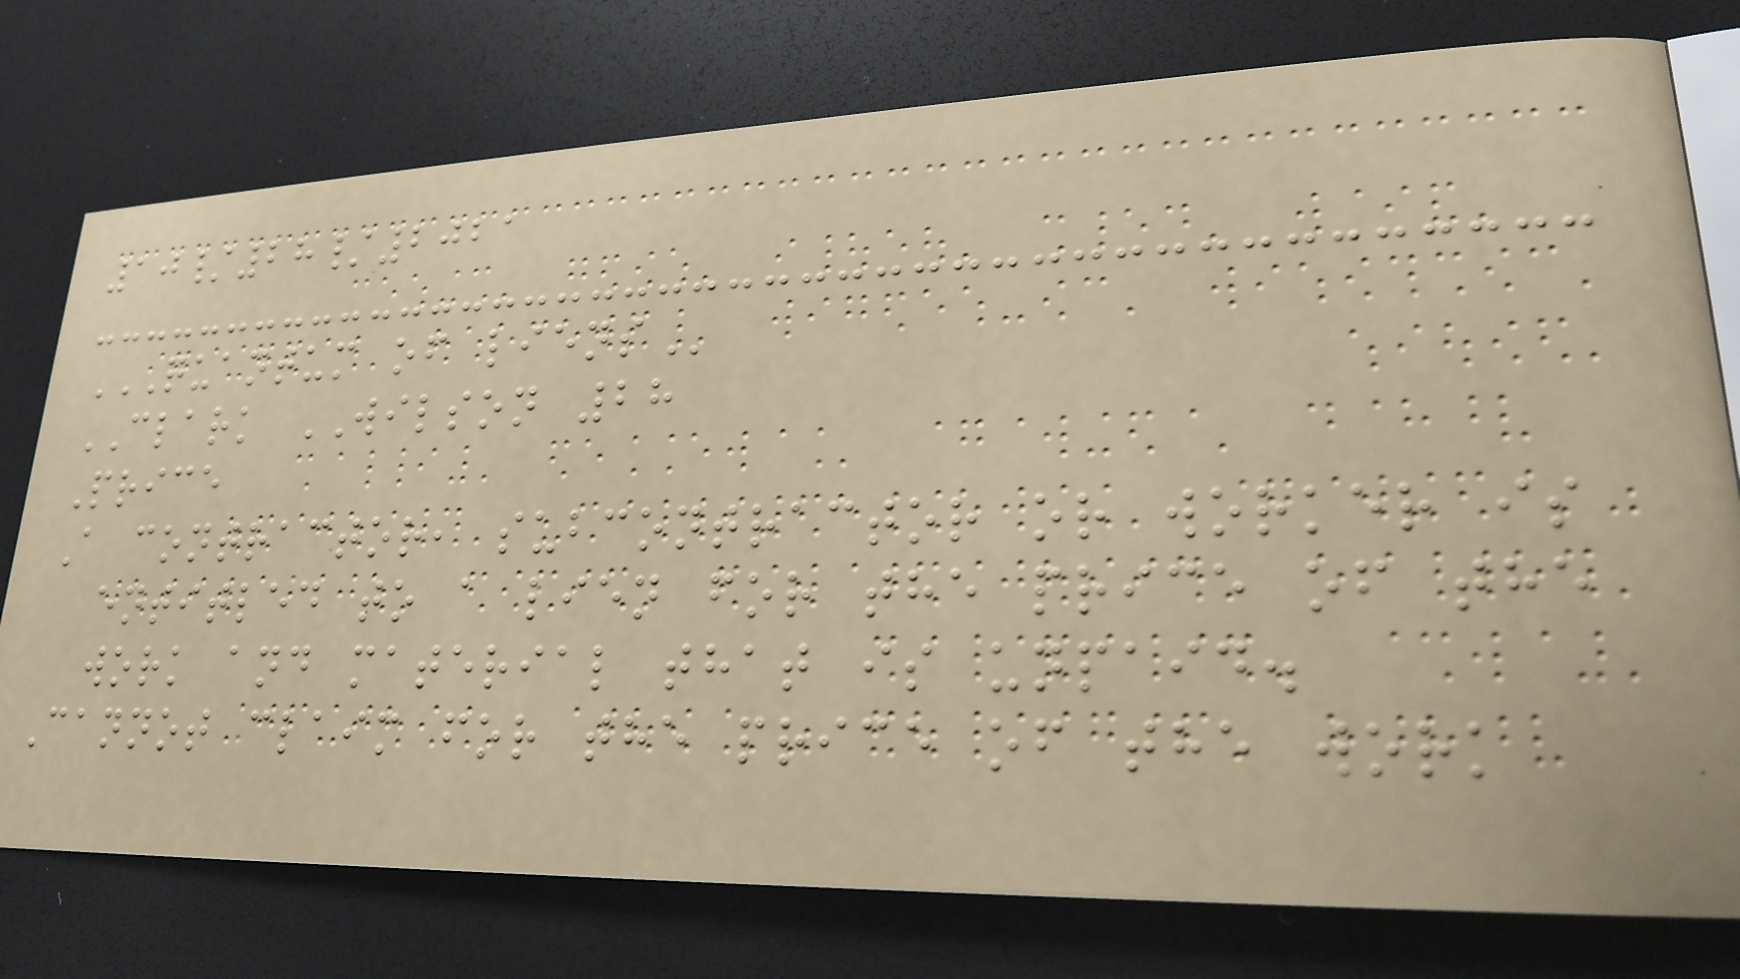10/28/2021
QUANTUM OF LIENS
CLARK WILSON 28
Price
A contractor, subcontractor or worker is
entitled to a lien for the price of the
work and material that is unpaid.
Cannot claim for the price of the work
